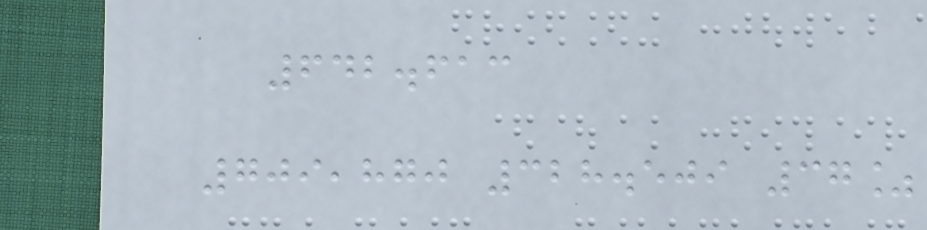642.613
709,870 328.509 37%
